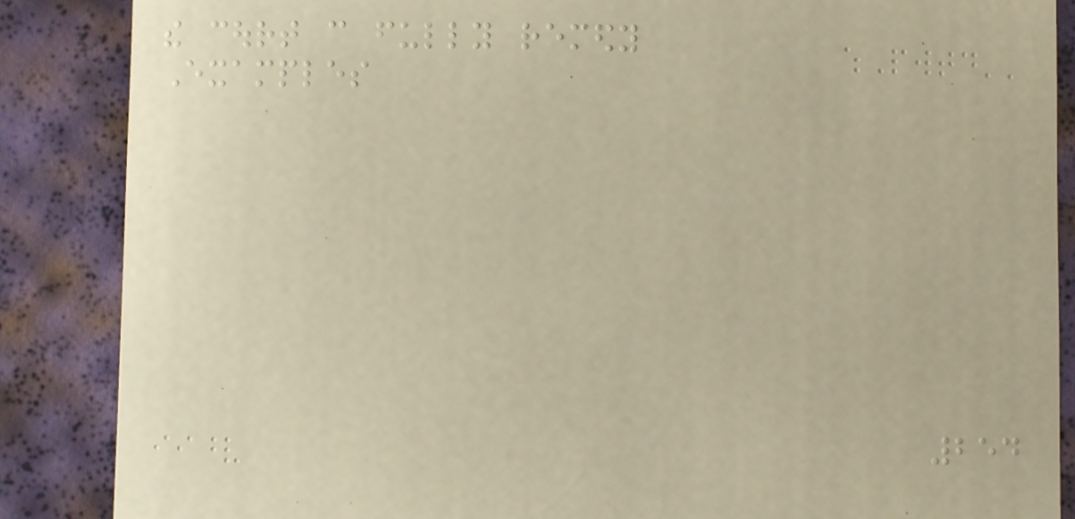the court can fully remedy
Examples
254
